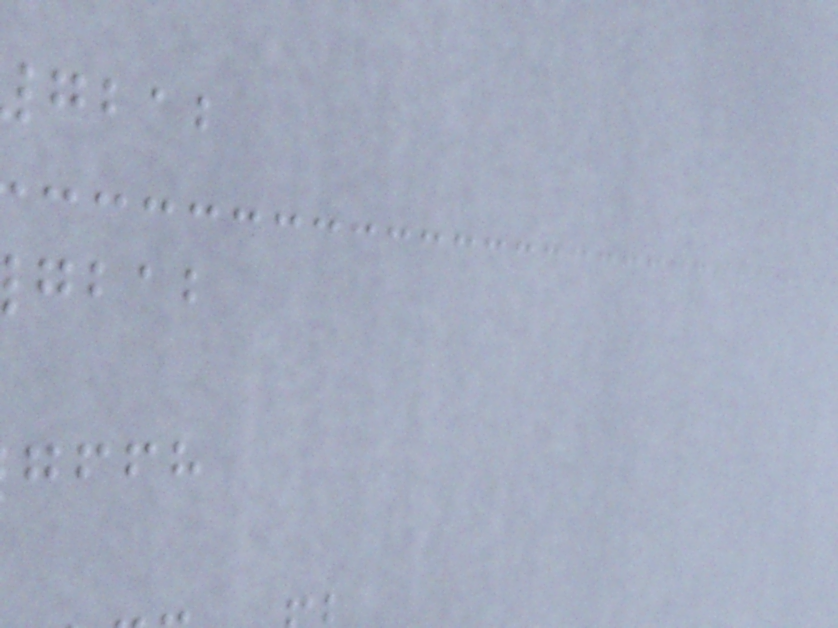gbab
gbab
gffh
